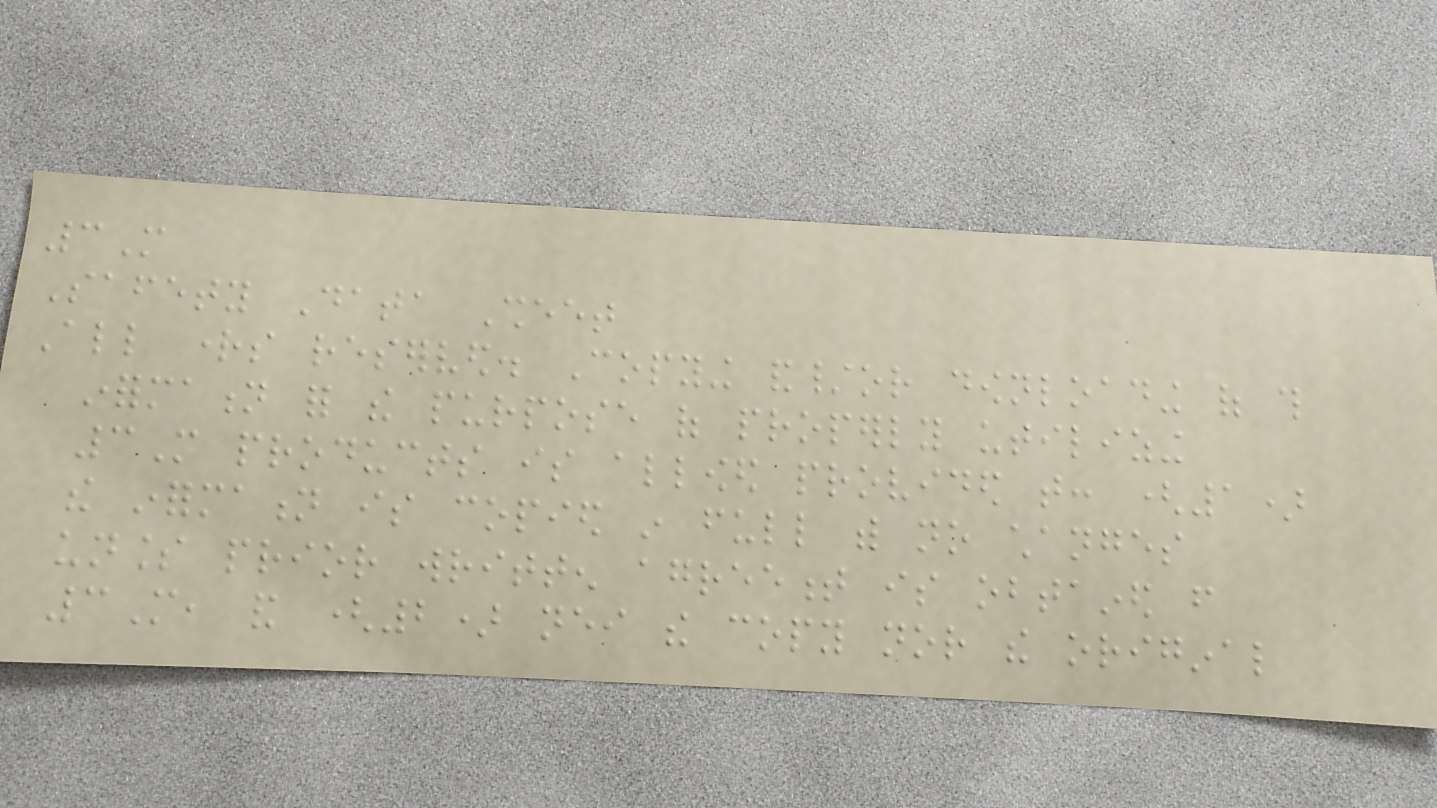3M
Safety Data Sheet
All rights reserved. Copying and/or downloading of this
information for the purpose of properly utilizing
3M products is allowed provided that: (1)
the information is copied in full with no changes
unless prior written agreement is obtained from
3M, and (2) neither the copy nor the original
